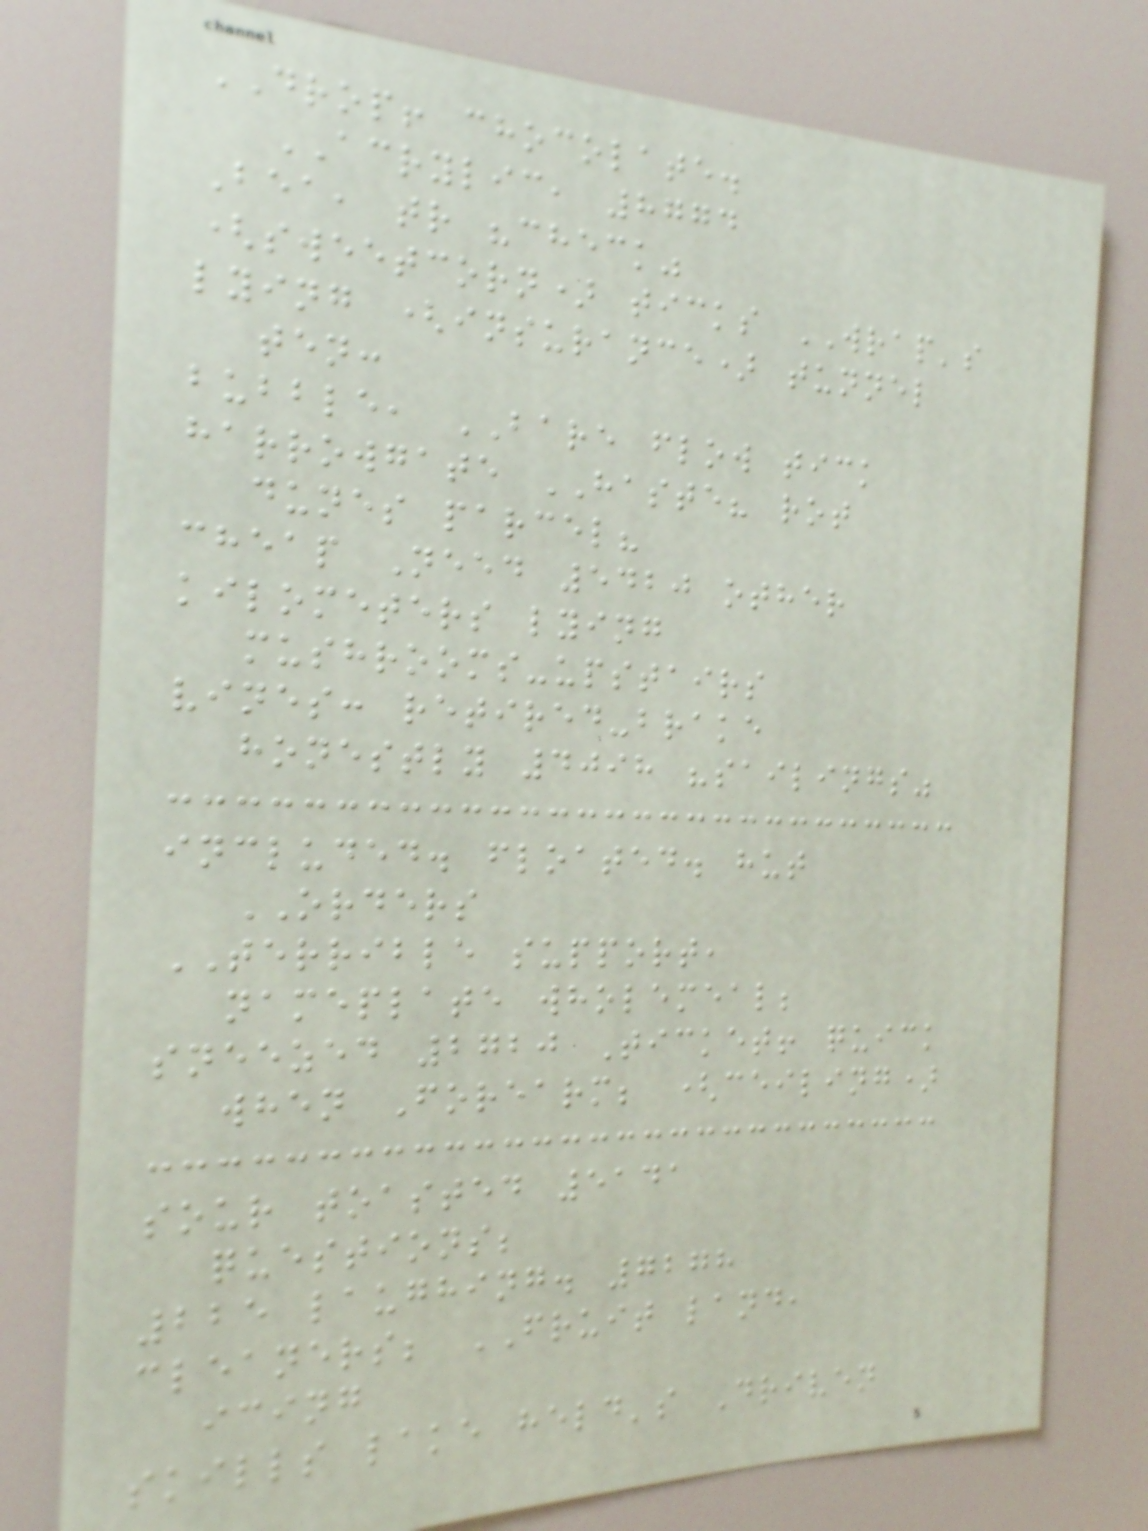DROP! chocolate.
ACRYLIC, 8774
Bea, tr "check"
(sweetcorn) ticks WRAP's
lying (insurance) tunnel
ten:
bubble, BARE flow tick
harrowgate HASTE? rot
dunes parcel?
cheap Need 5420 other
kilometers lying
mushrooms-upstairs
vines: retired-brake
honestly 4098 "sailings"
included. floated. hut
ORDERS
TERRIBLE support,
nameplate wholemeal;
sneezed 2720 Ticket! quick
when Forearm; (ceiling)
sour toasted 5141
questions;
225 laughing. 7278
cleaners; FRUIT land,
icing
skills lake held's Driven
